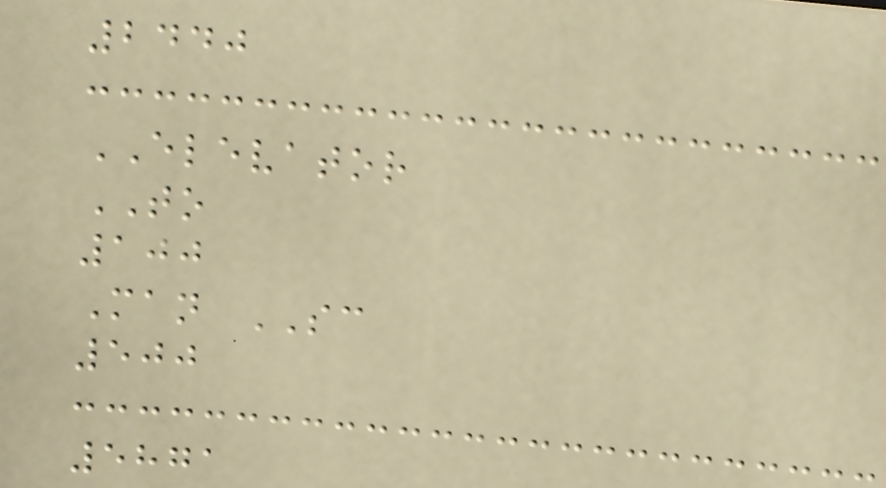2440
ELEVATOR
TO
100
Man SC
500
5871
